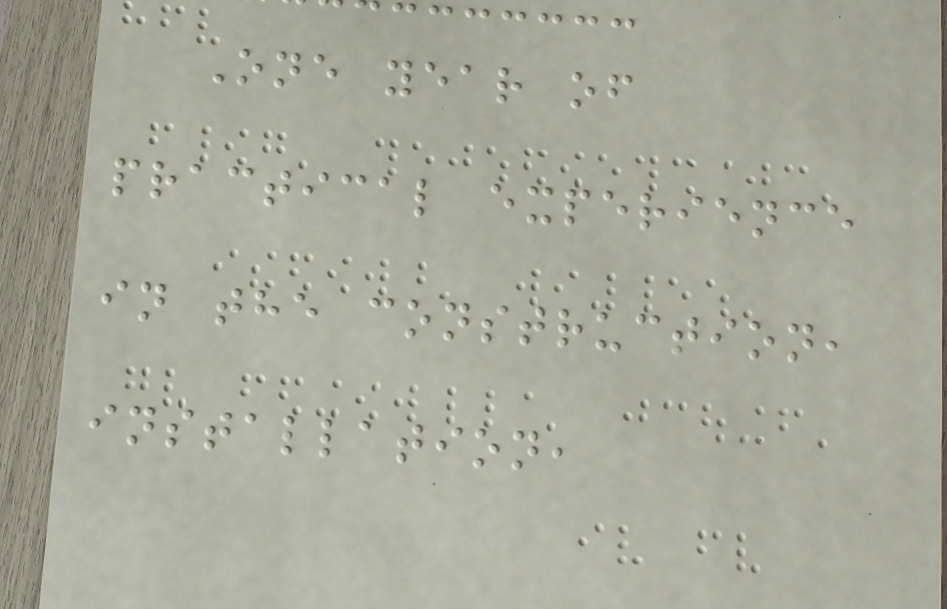One year of
practical experience
in the construction,
installation,
